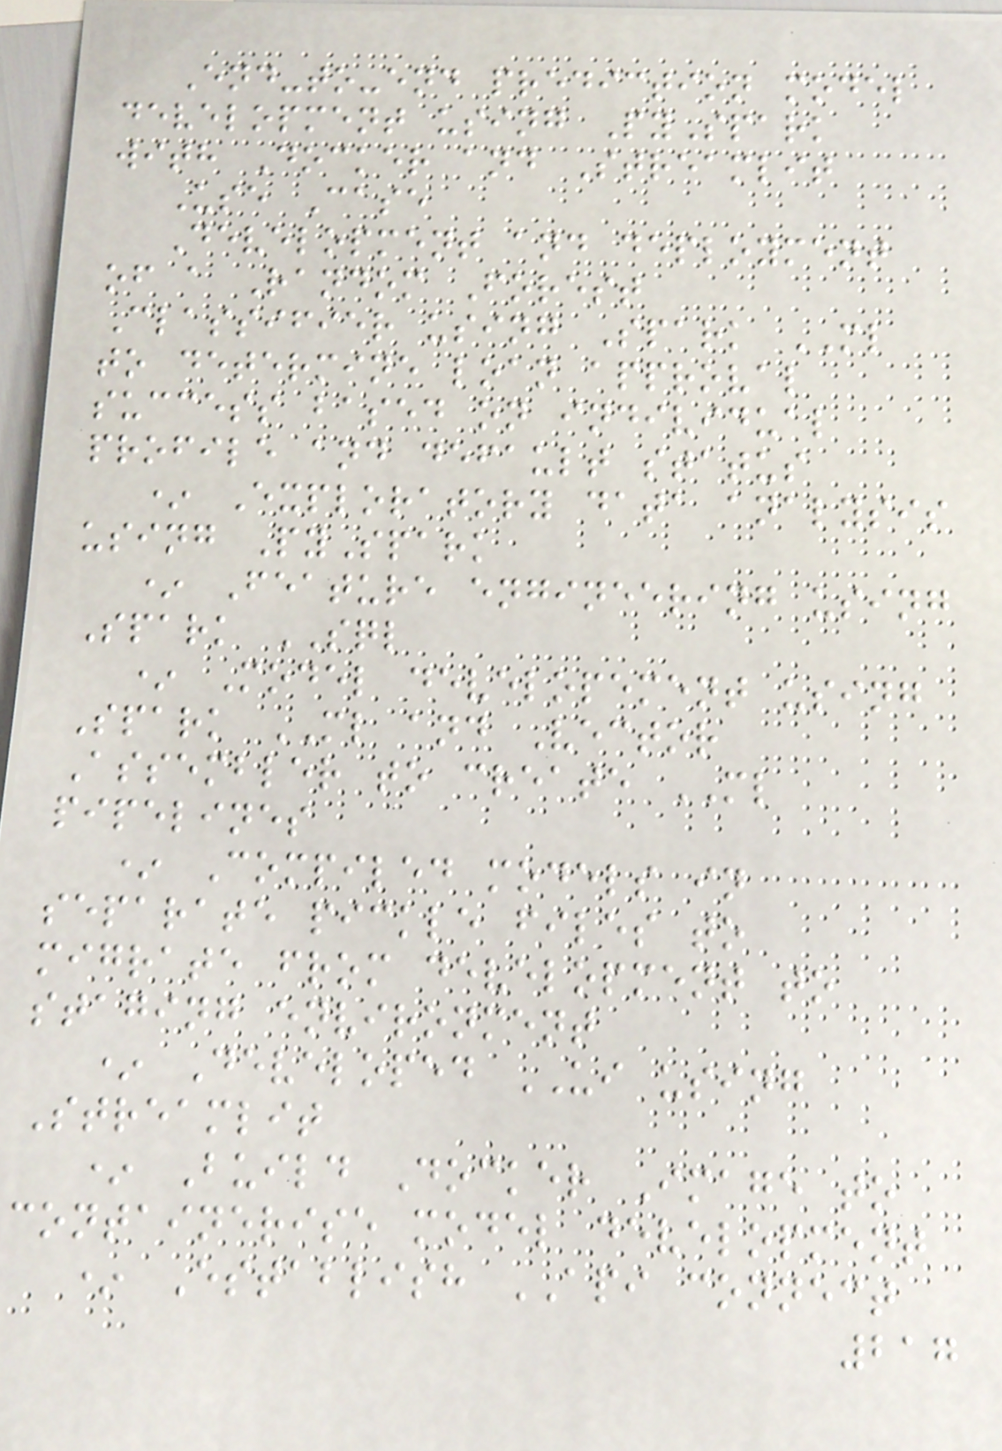End-to-end prediction model
development using PySpark
with Docker and Streamlit
Use Case
Development and deployment
of a Random Forest
Classifier using Spark ML
to determine loan approval
success based on individual
profile and default status
* Exploratory data analysis
using PySpark
* Feature engineering using
Spark SQL
* Model developement using
Spark ML and Vector
Assembler to create ML
pipelines
* Compiled models in
separate pickle files to
migrate from development to
staging environment
* Developed UI using
Streamlit
* Build Docker Image to
containerise model development
* Establish API connect
217
